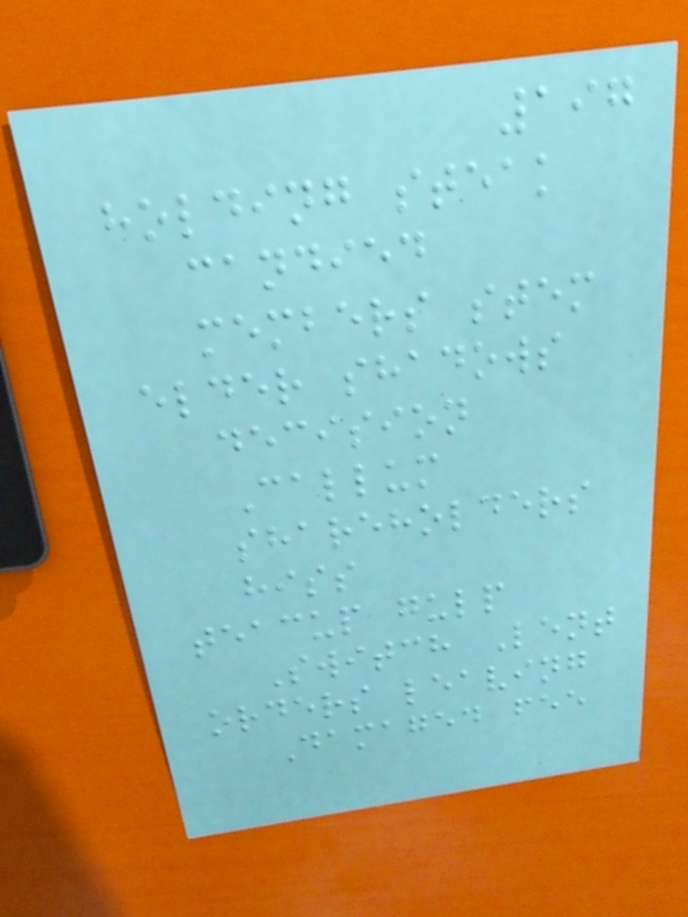197
holding steak
candied
members stem
elder shadows
decision
Callum
shareholders
hiss
teacup gulp
Switch Lent
orders leaving
Damaged fee
